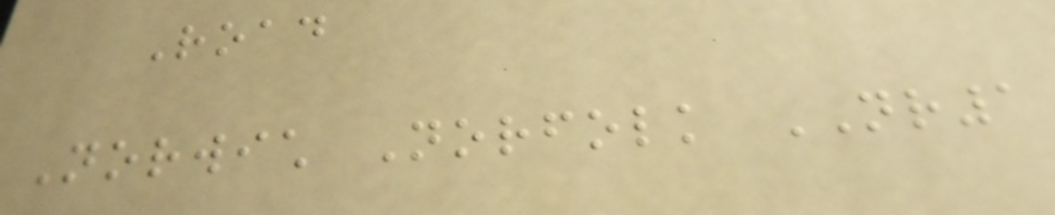Road
Norwich Norfolk NR1
